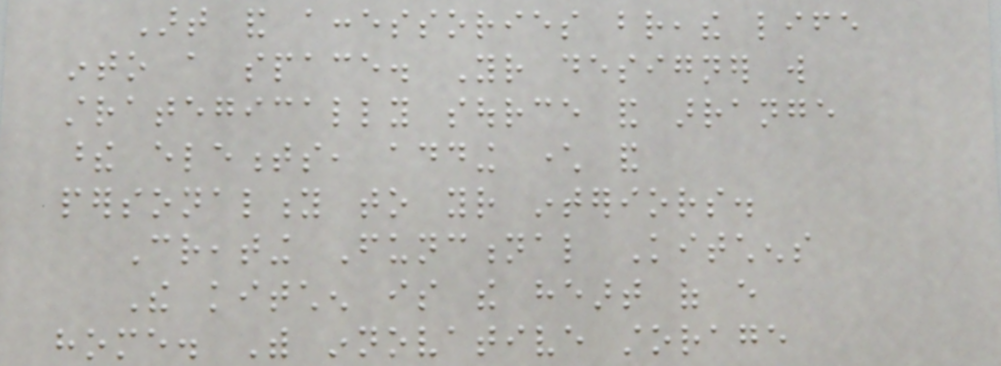Art and accessories breathe life
into a space. Your designer will
strategically source and arrange
these elements, adding character and
personality to your interiors.
Creating Functional Kitchens
The kitchen is the heart of every
home. With innovative storage
